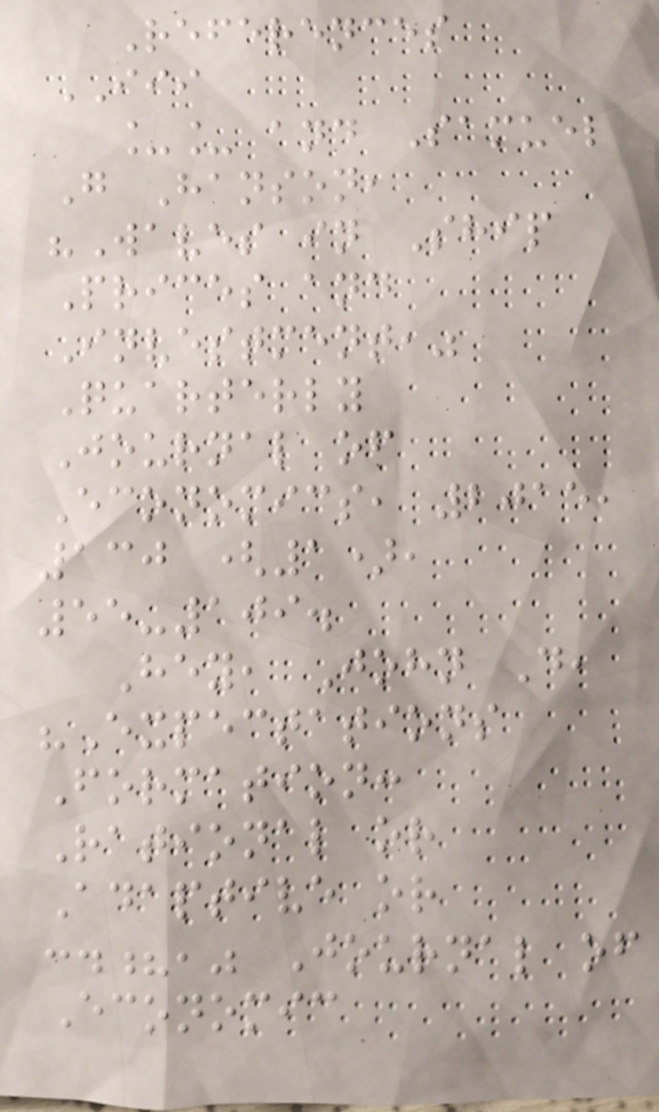References
III
__ and Samuel
G Hanson,
"Waves in Ship
Prices and
Investment,"
Quarterly
Journal of
Economics, 2015,
130 (1),
55-109.
Hey, John D,
"Expectations
Formation:
Rational or
Adaptive or
:.?," Journal of
Economic
